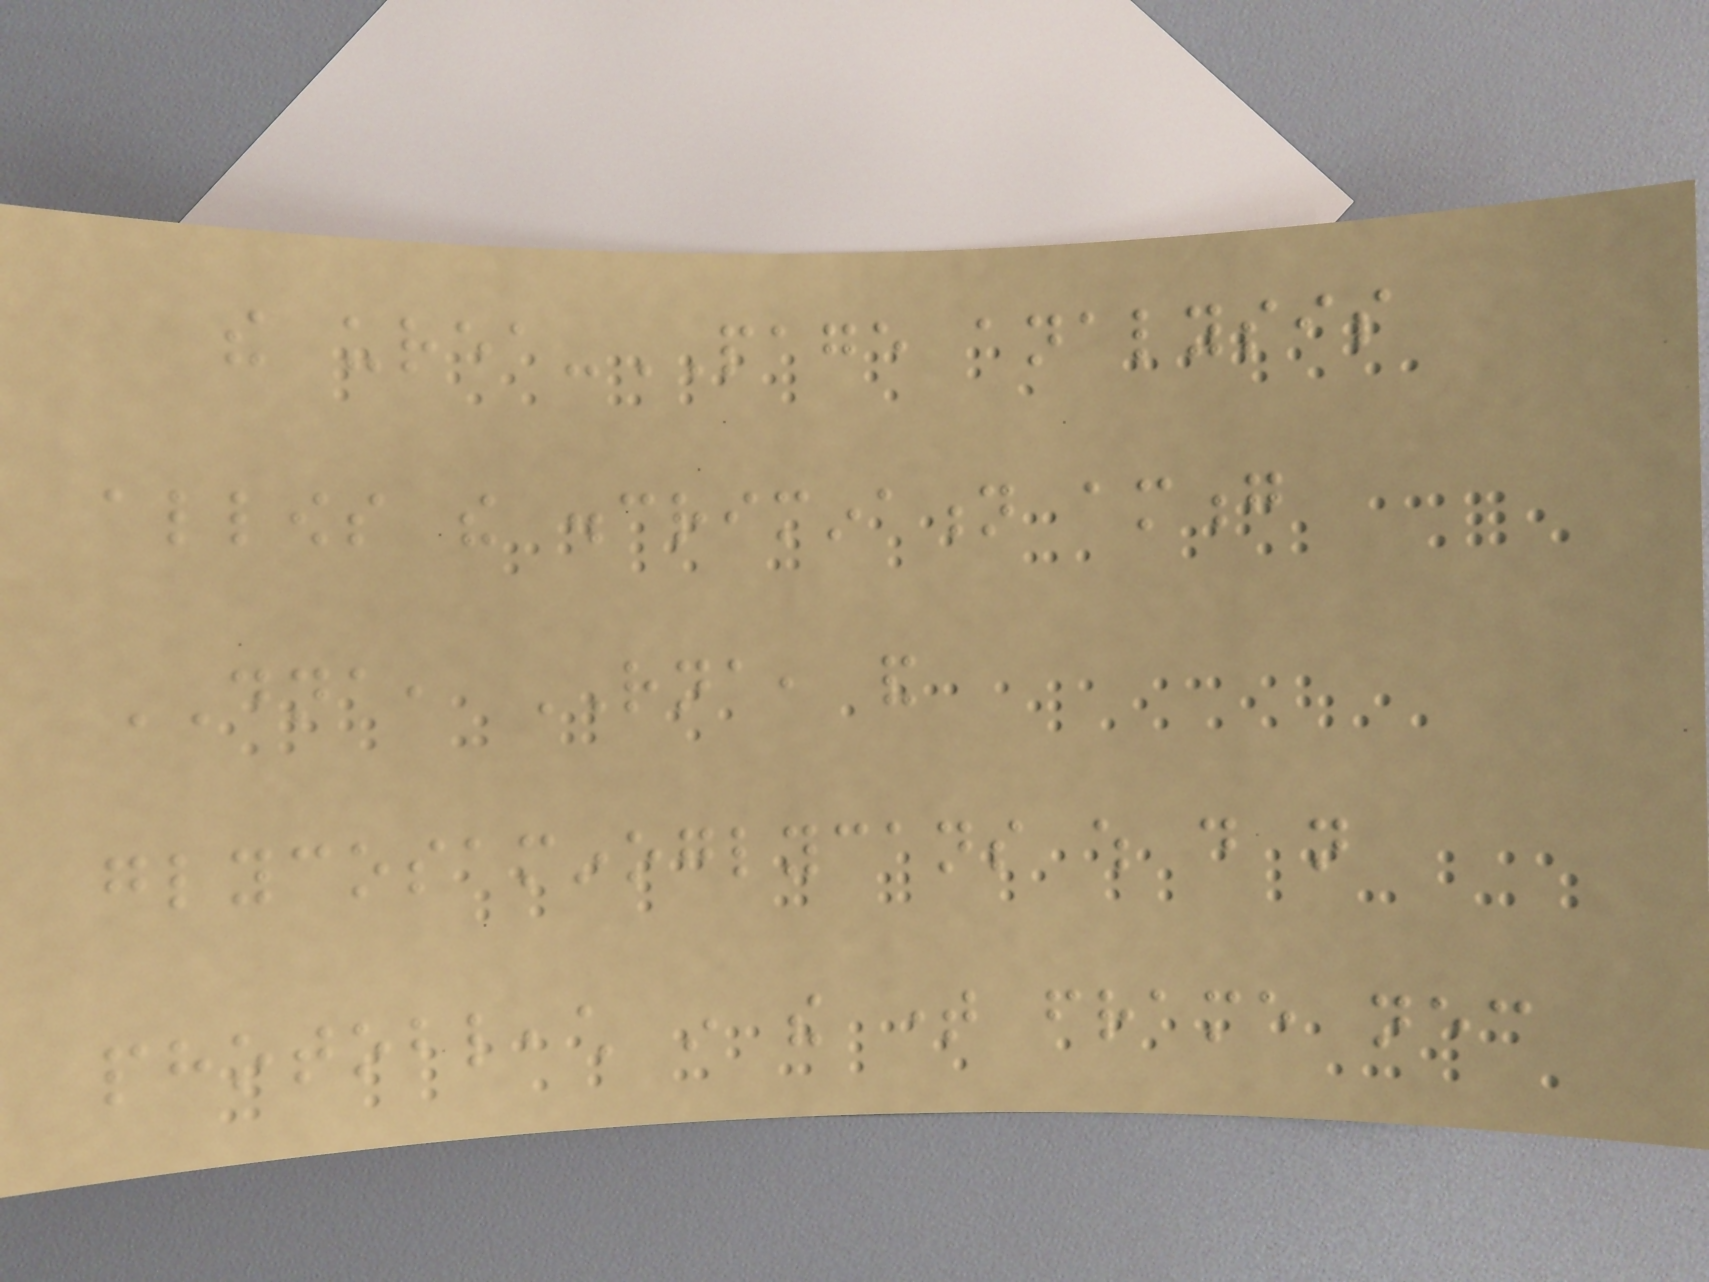the urea-PAGE analysis
allows the discrimination among
DNA, RNA, and
glycosaminoglycans which do not
photobleach in the time frame necessary
